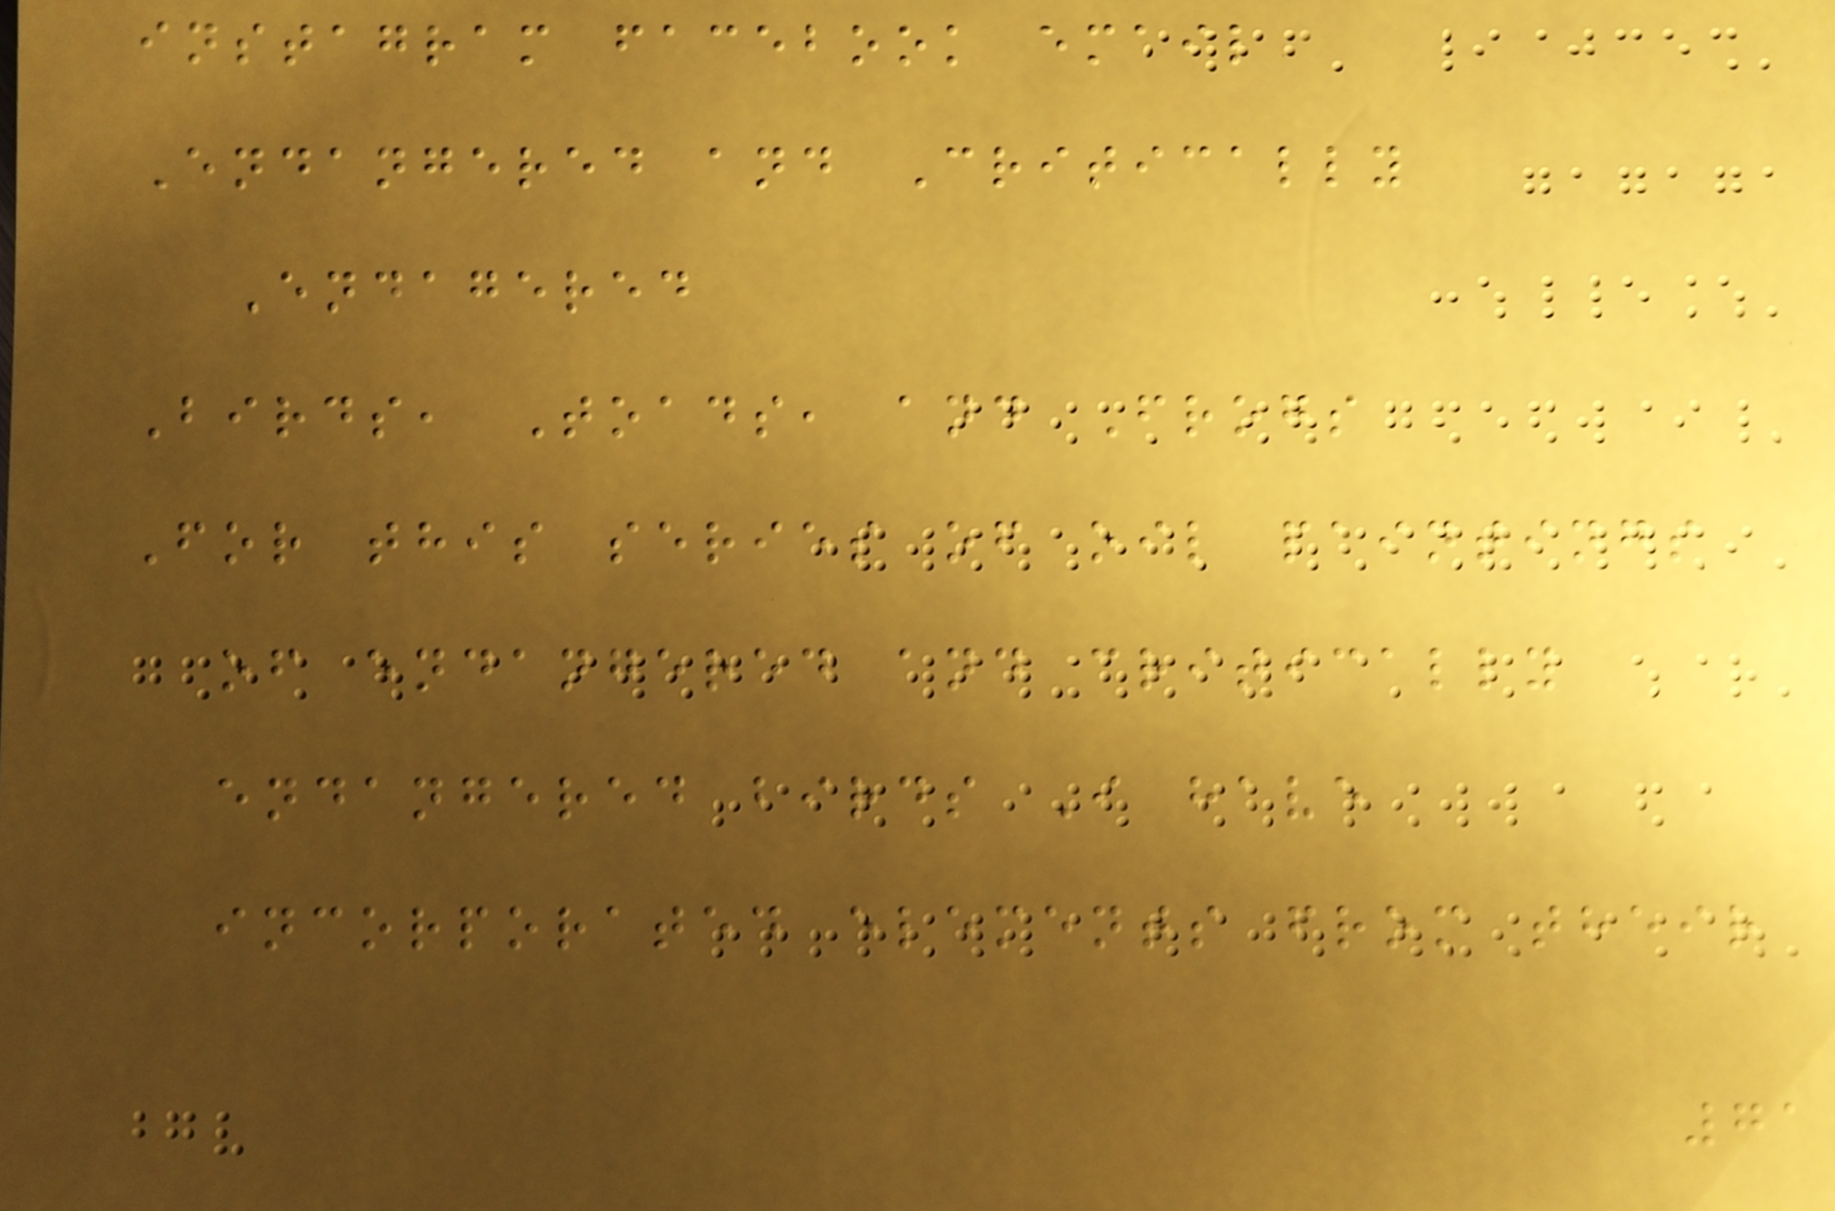instagram facebook email
Endangered and Critically
Endagered
Birds, Toads, and Frogs
For this series of oil paintings
of endangered and critically
endangered birds I have
incorporated elements from their
71
